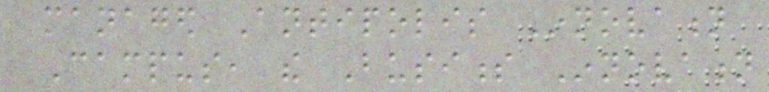managed Antipolis Innovation
Campus, the Business Innovation
